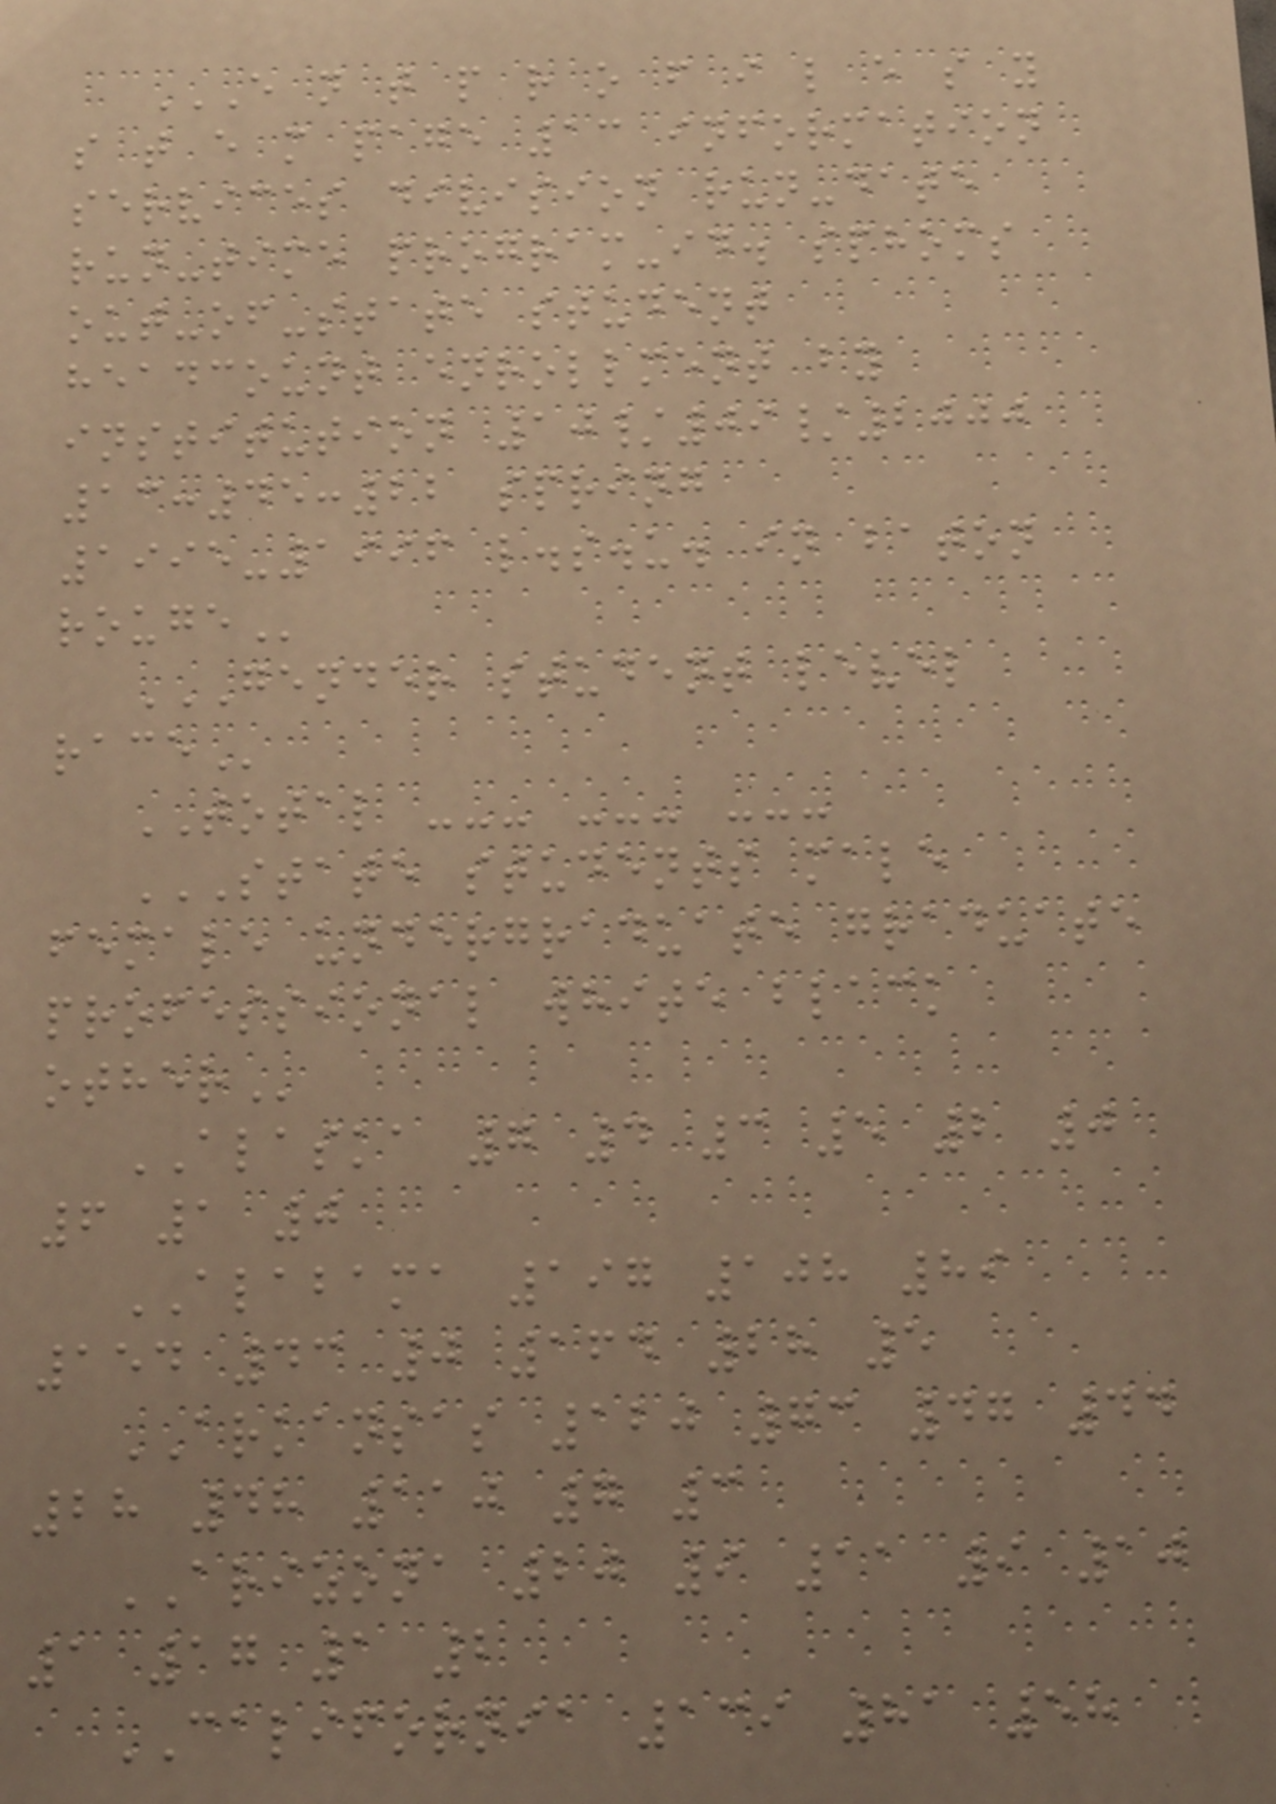E N T P R O F I L E S Y
S T E M PAGE 13 INFORMATION
SERVICES DIVISION RUN-DATE
RUN-TIME PROGRAM-ID. SPHOMS
OUT-OF-STATE STUDENT
HEADCOUNT ENROLLMENT BY
INSTITUTION 10/09/2000
13:45:22 SPRING
1995-1996 L.S.U. IN BATON
ROUGE
GENDER STUDENT LEVEL
RACE
TOTAL --- --- ---
STATE STUDENTS MALE
FEMALE UNDERGRADUATE GRADUATE
PROFESSIONAL WHITE BLACK
OTHER
ALASKA 7 4 3 5 2 0
6 1 0
ALABAMA 197 108 89
154 43 0 164 28 5
ARKANSAS 120 73 47 44
28 48 110 7 3
ARIZONA 20 9 11 9 10
1 17 1 2
CALIFORNIA 139 81 58
